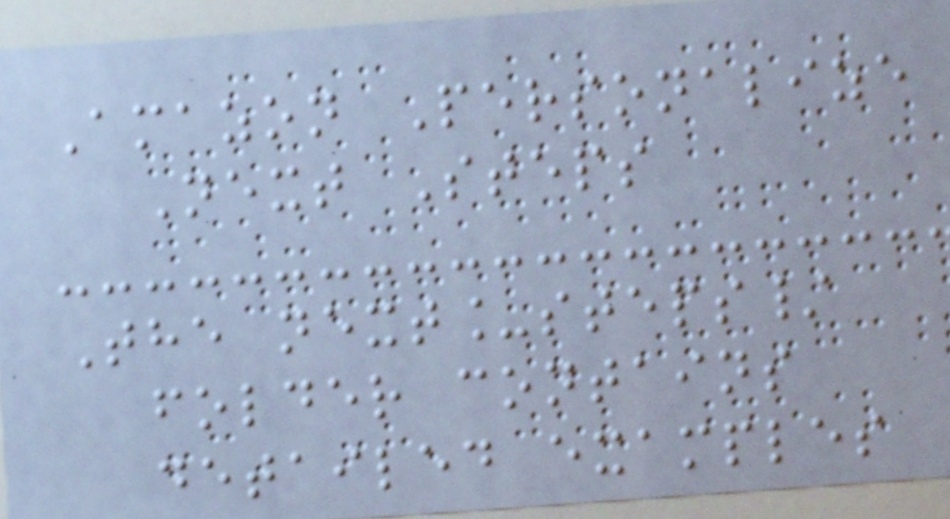Amazon Personalize
Next Steps
The next_steps/
folder contains
detailed examples
